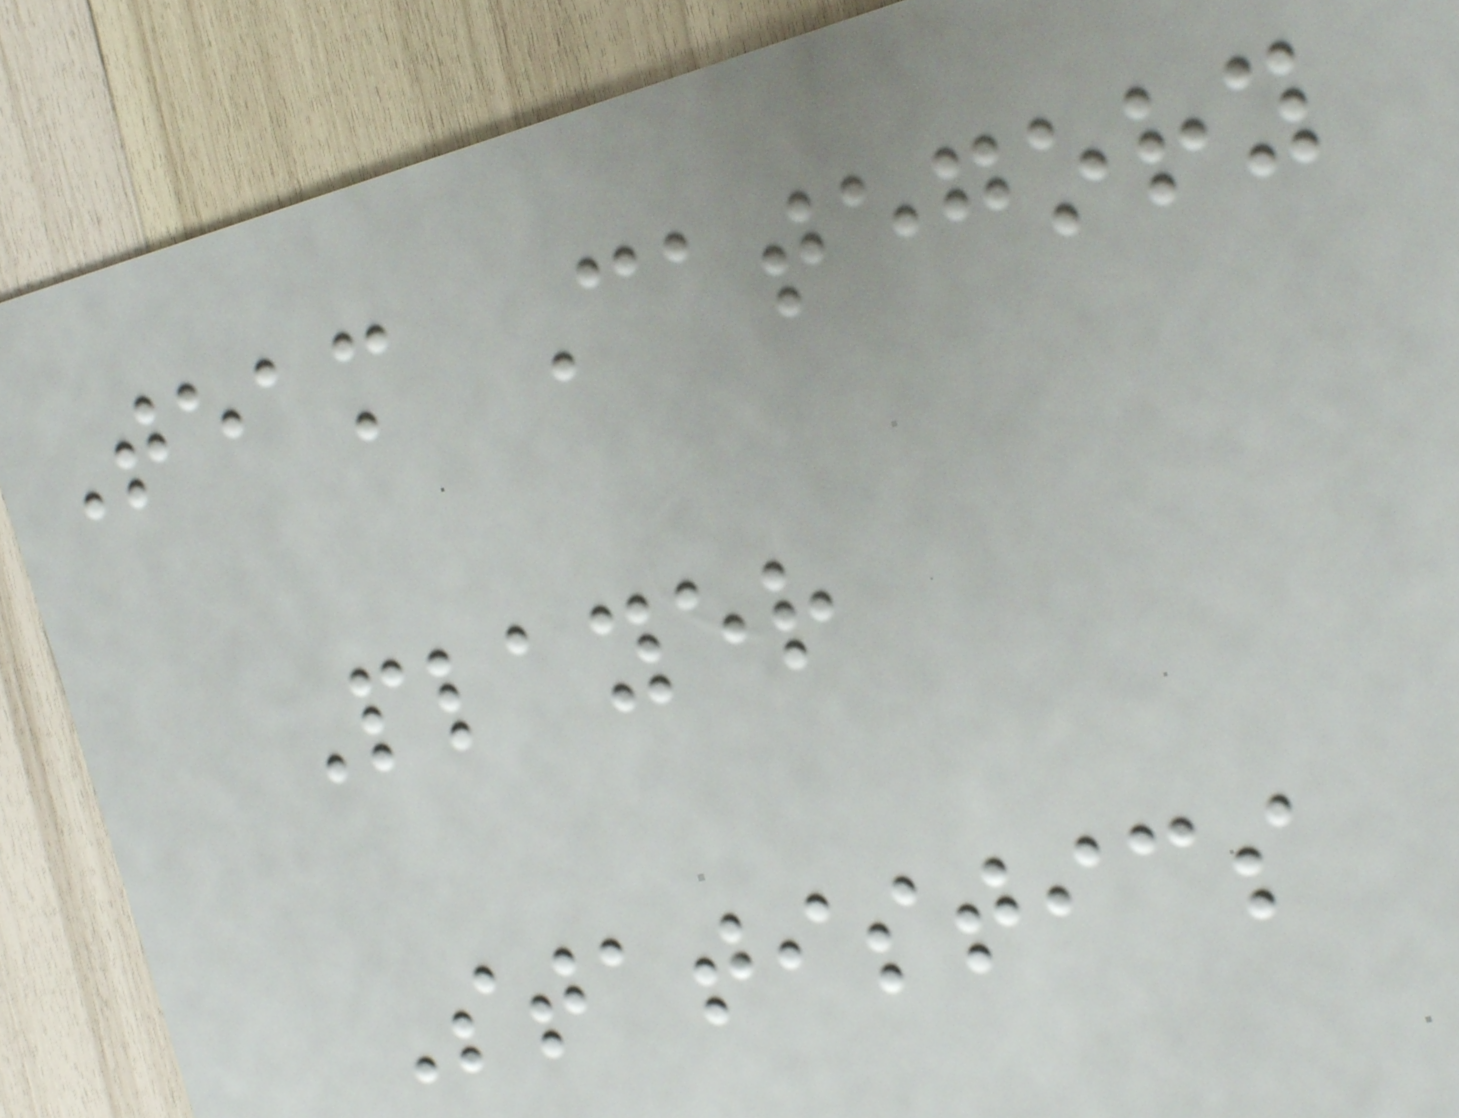Team Category
Player
Statistics
